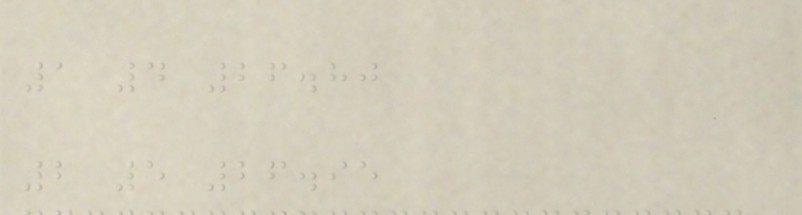1 4 26.80
2 5 26.95
